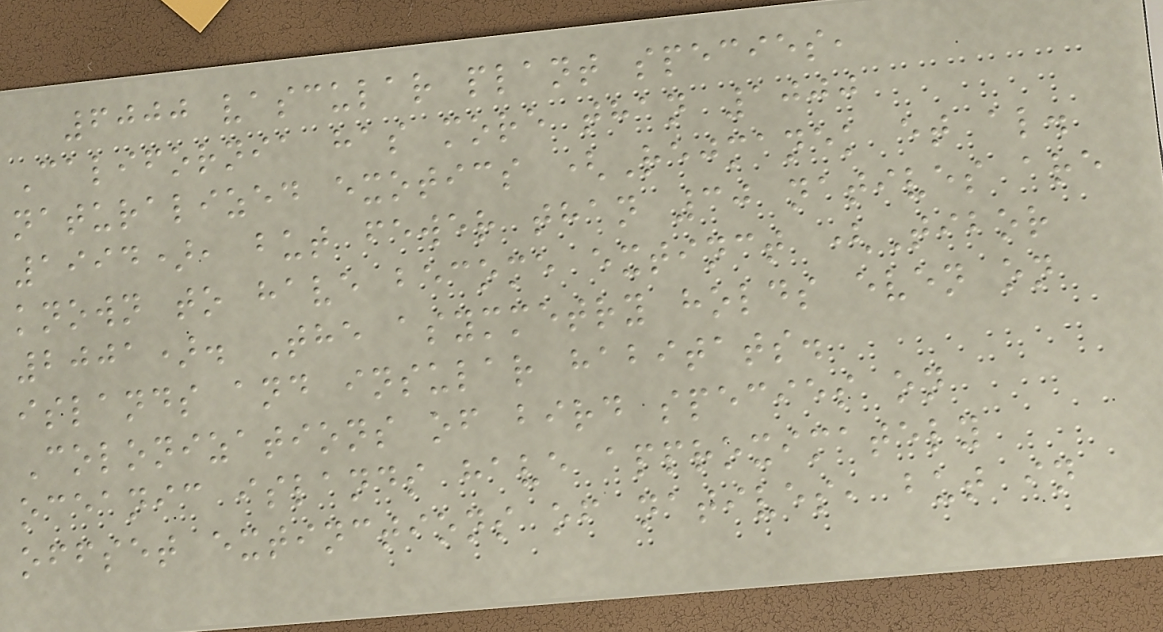6000 vascular plant species,
California has more than 1000
naturalized exotics (Rejmanek et al.
1994), but fewer than 30 natives are
known to have become extinct (Tibor
2001). The asymmetry holds even on
islands and insular habitats.
Colonizations of bird species on
oceanic islands have approximately
offset extinctions of natives, but in
